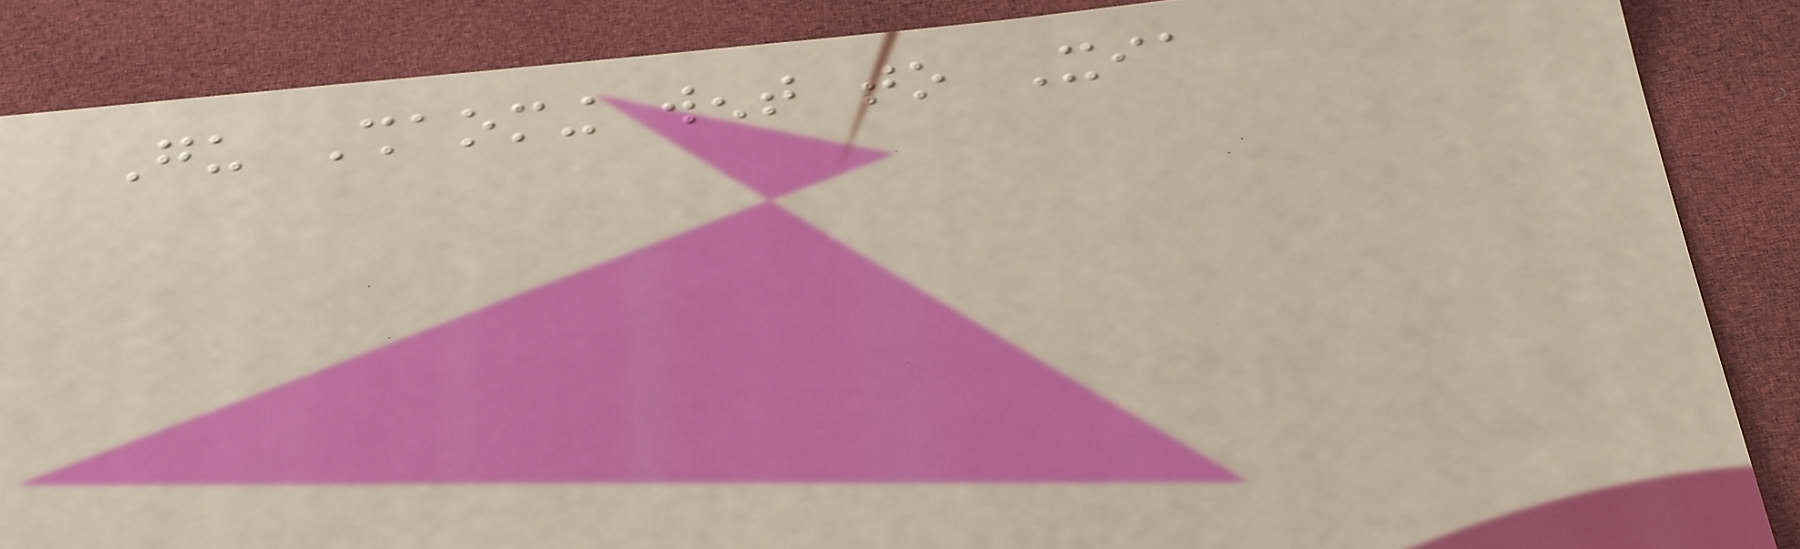Gu Shaoming went to Xia
